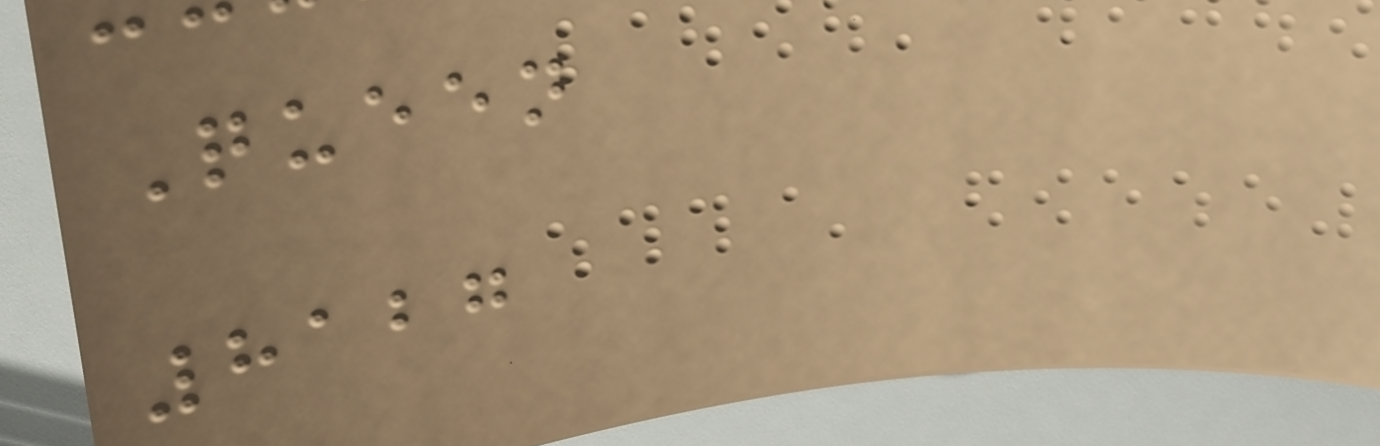Queen
8127
